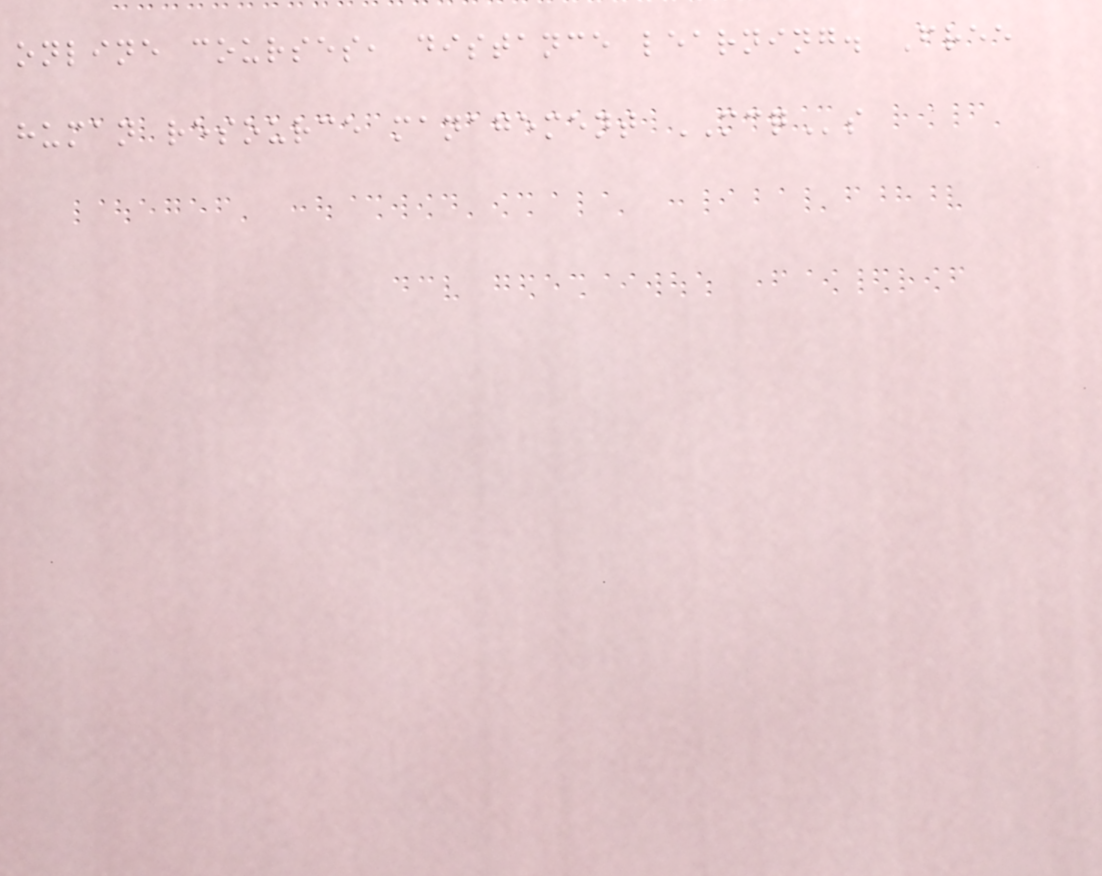online courses, distance learning. Free
human resource management MCQs
